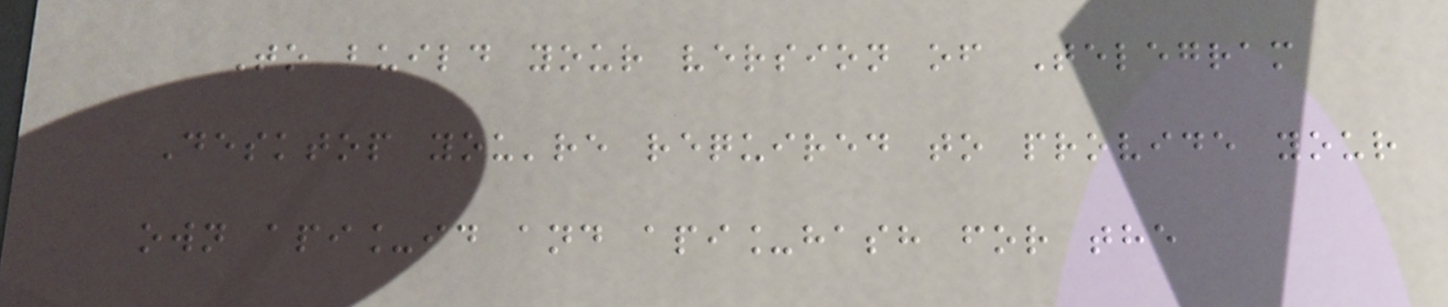To build your version of Telegram
Desktop you're required to provide your
own api_id and api_hash for the
